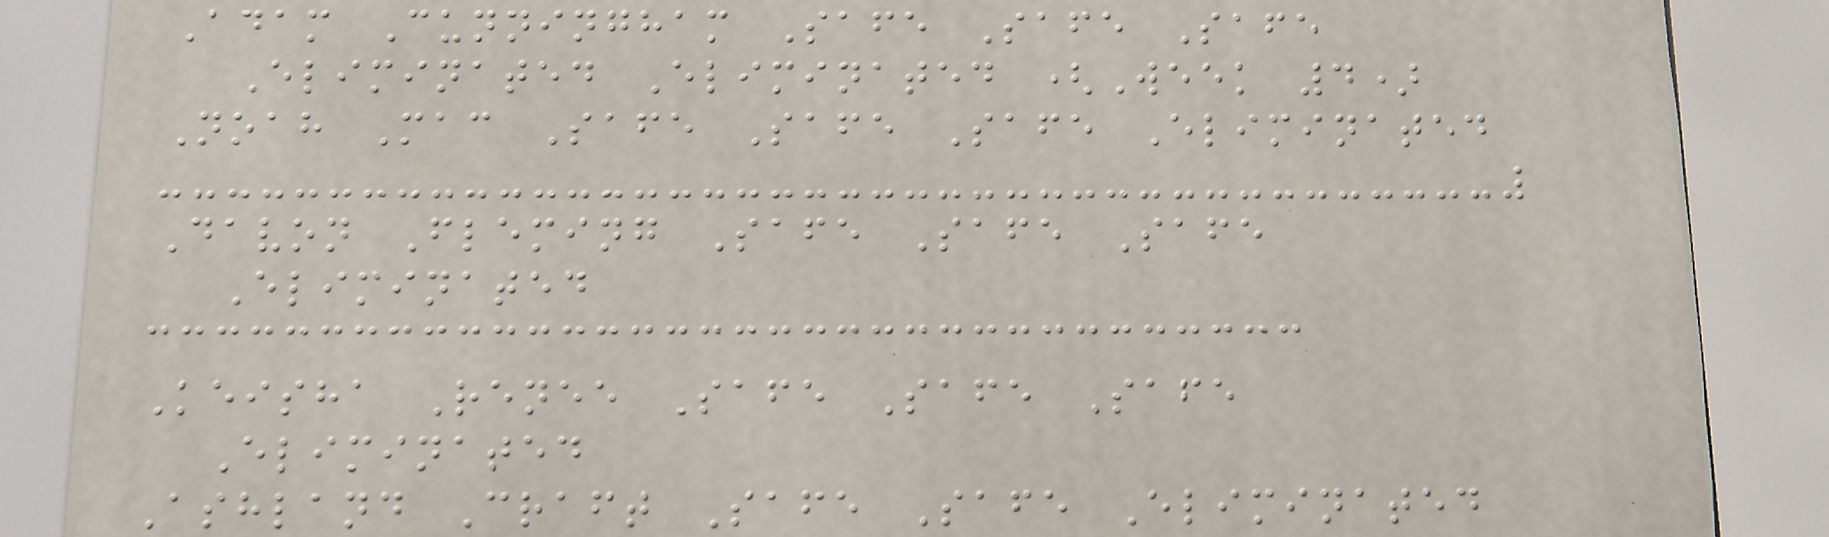Adam Cunningham Safe Safe Safe
Eliminated Eliminated (Week 4)
Noah Mac Safe Safe Safe Eliminated
Davon Fleming Safe Safe Safe
Eliminated
Keisha Renee Safe Safe Safe
Eliminated
Ashland Craft Safe Safe Eliminated
